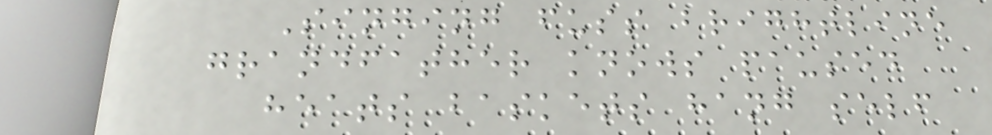Singing fuss brightline
grandfather knows paused
heats baskets hang self
